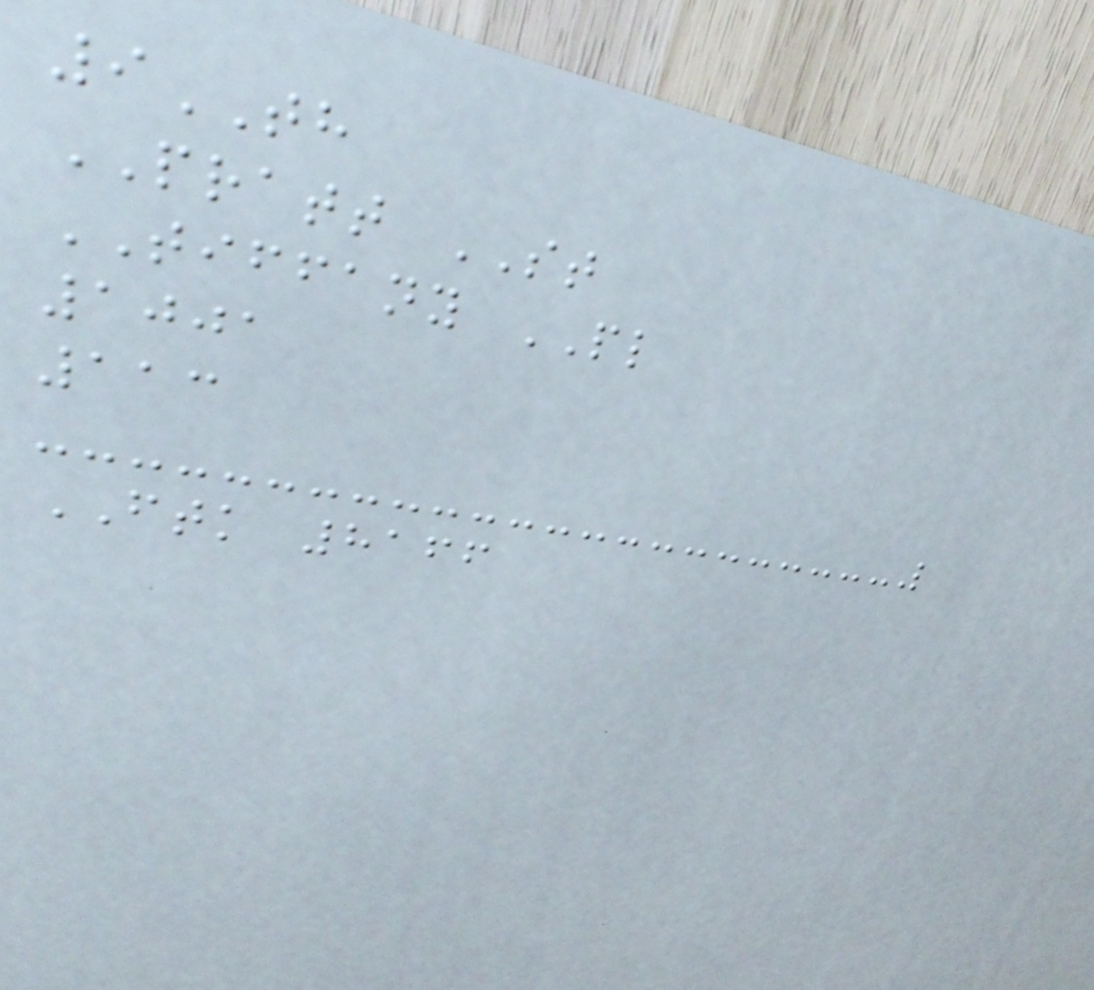9TH
PRATT ST
TIFFANY PL
1001
113
FTK 8166
